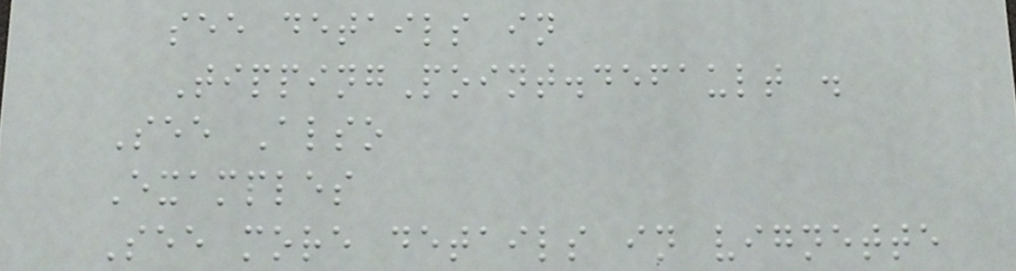see details in
TippingPoint.default .
See Also
Examples
See more details in vignette
